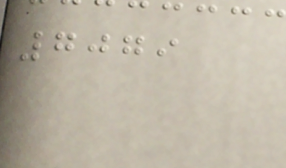7079
